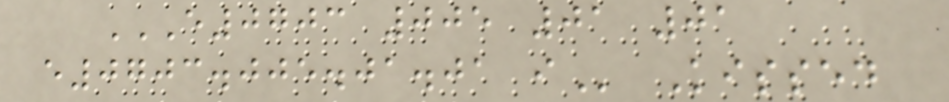E0703 005 01 01
E0703.005.01.01 I Kissed
